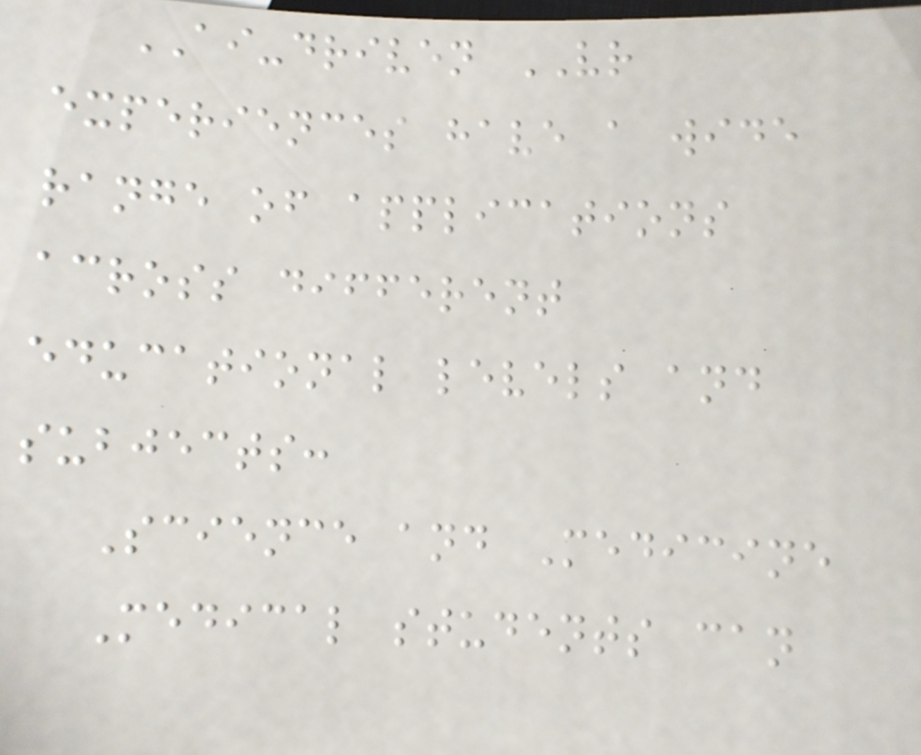AI-driven VR
experiences have a wide
range of applications
across different
educational levels and
subjects:
Science and Medicine
Medical students can
